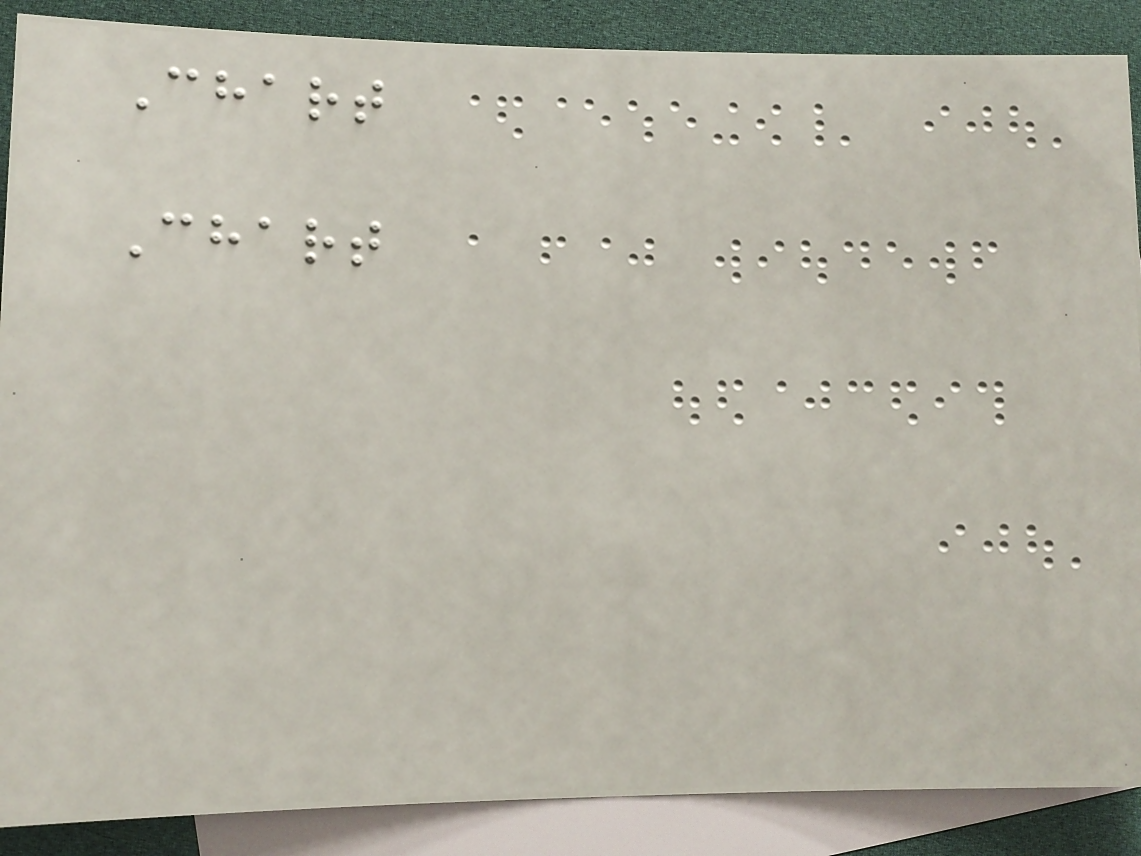Chart
Chart
